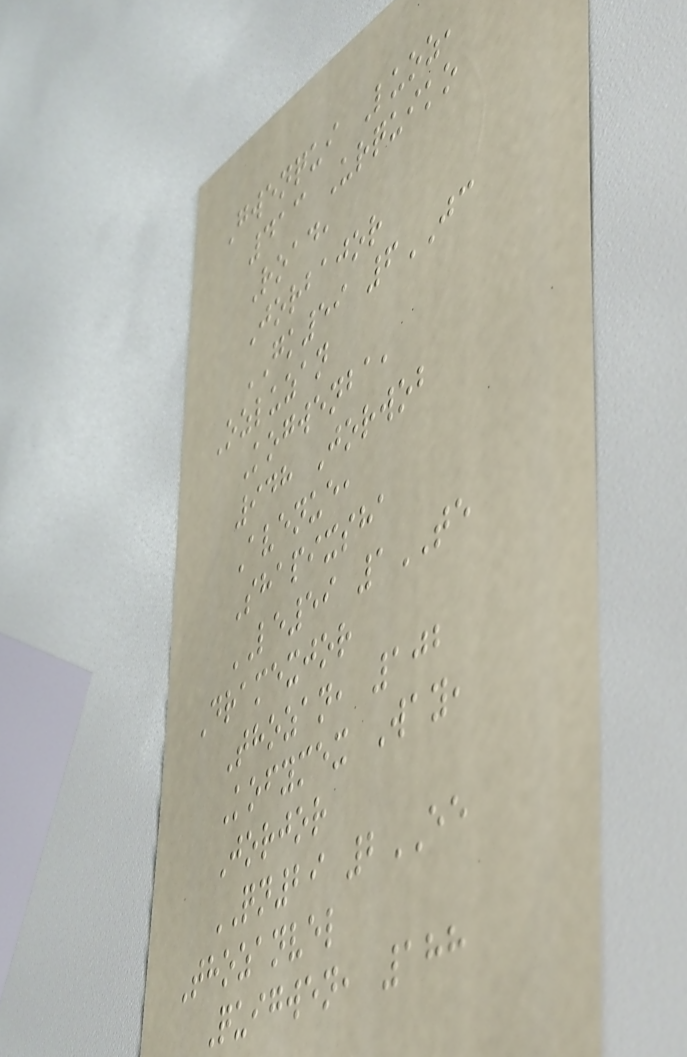Gwenqui Luoz,
413 Urquiko
Road,
Jorbajor
GK59 6JC
Ozluzan
Kogwenba,
948 Jorwob
Avenue,
Shapixsha
LE59 1TE
Dramexjor
Thozan, 102
Kofymex Way,
Jorjor
QN29 2EE
Thozanvel
Quigwen, 188
